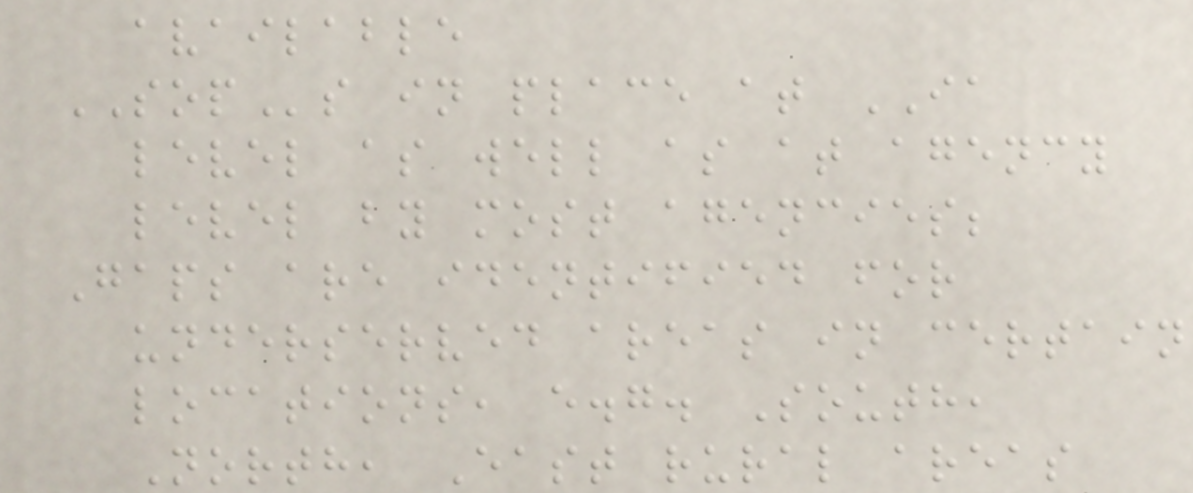available
SOPs in place at IA
level as well as at agency
level by most agencies;
Gaps are identified for
underserved areas in certain
locations, e.g. South,
North, East rural areas
